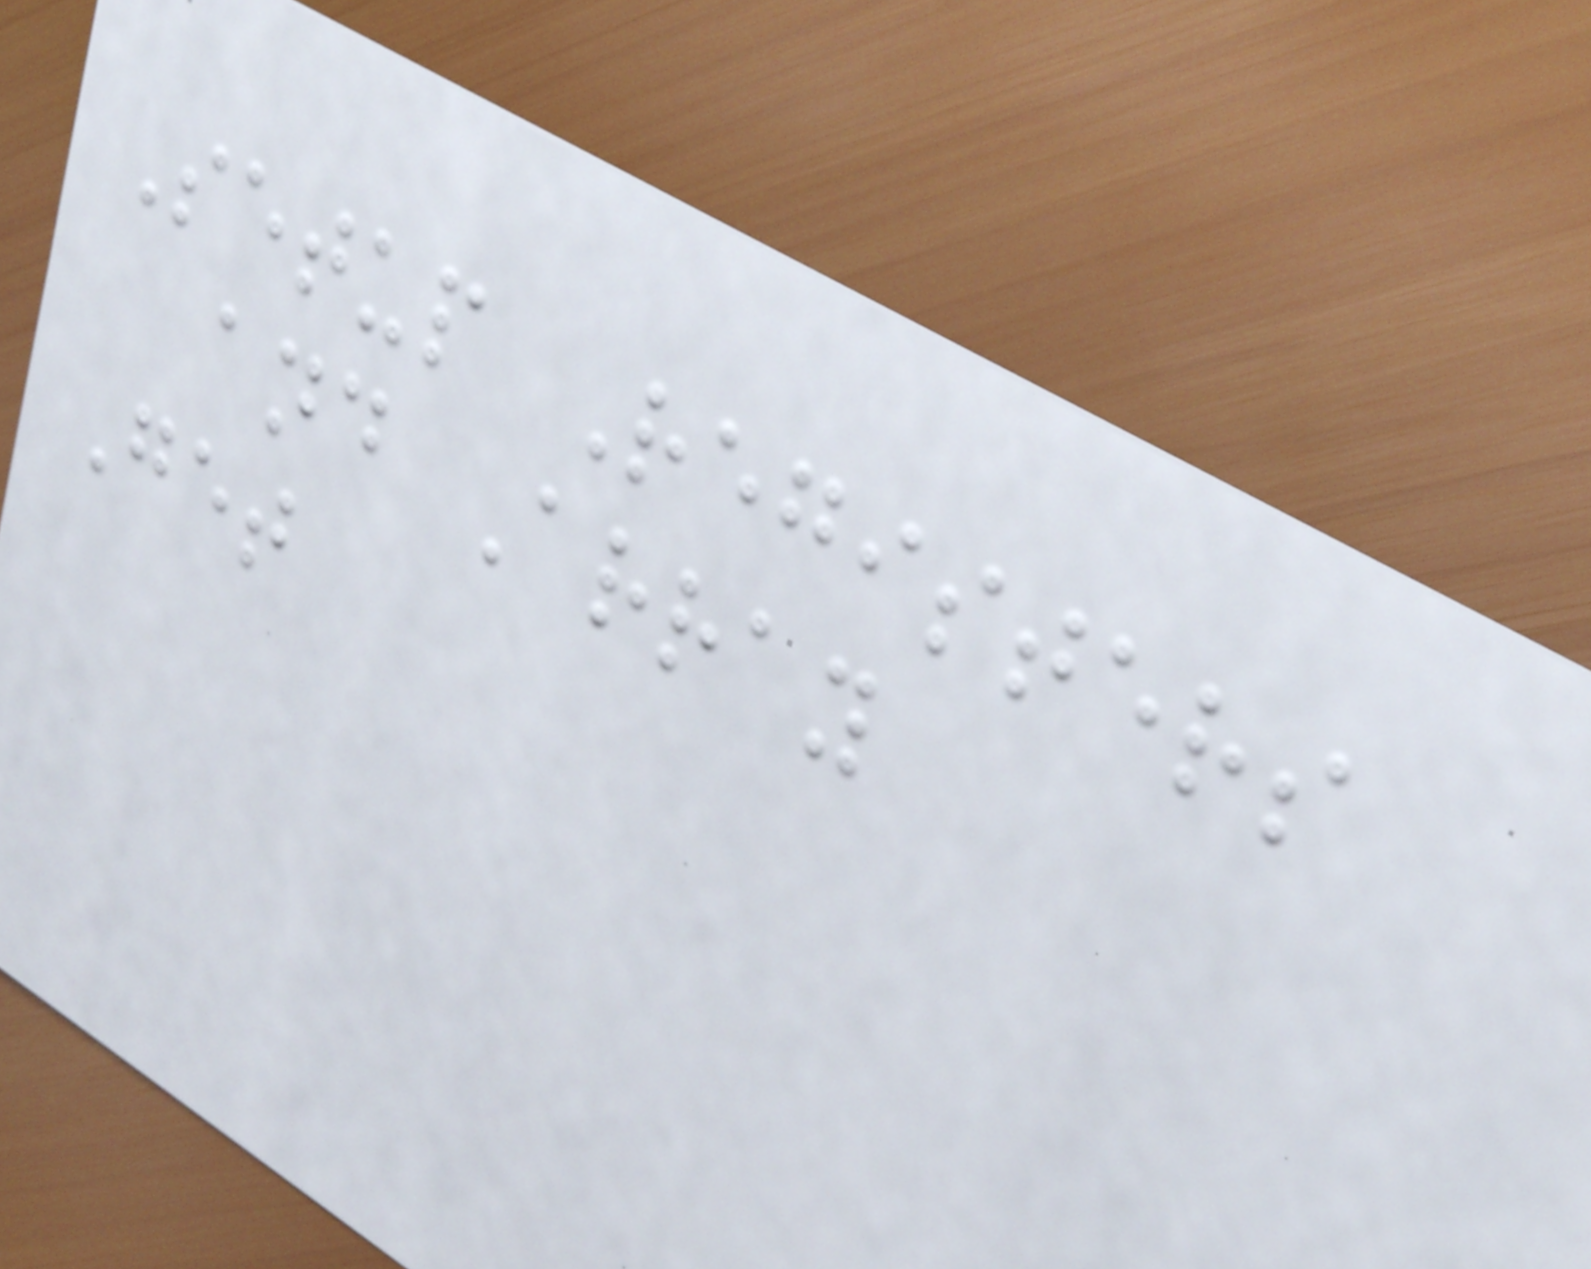Setup Registers
and Array
Get
